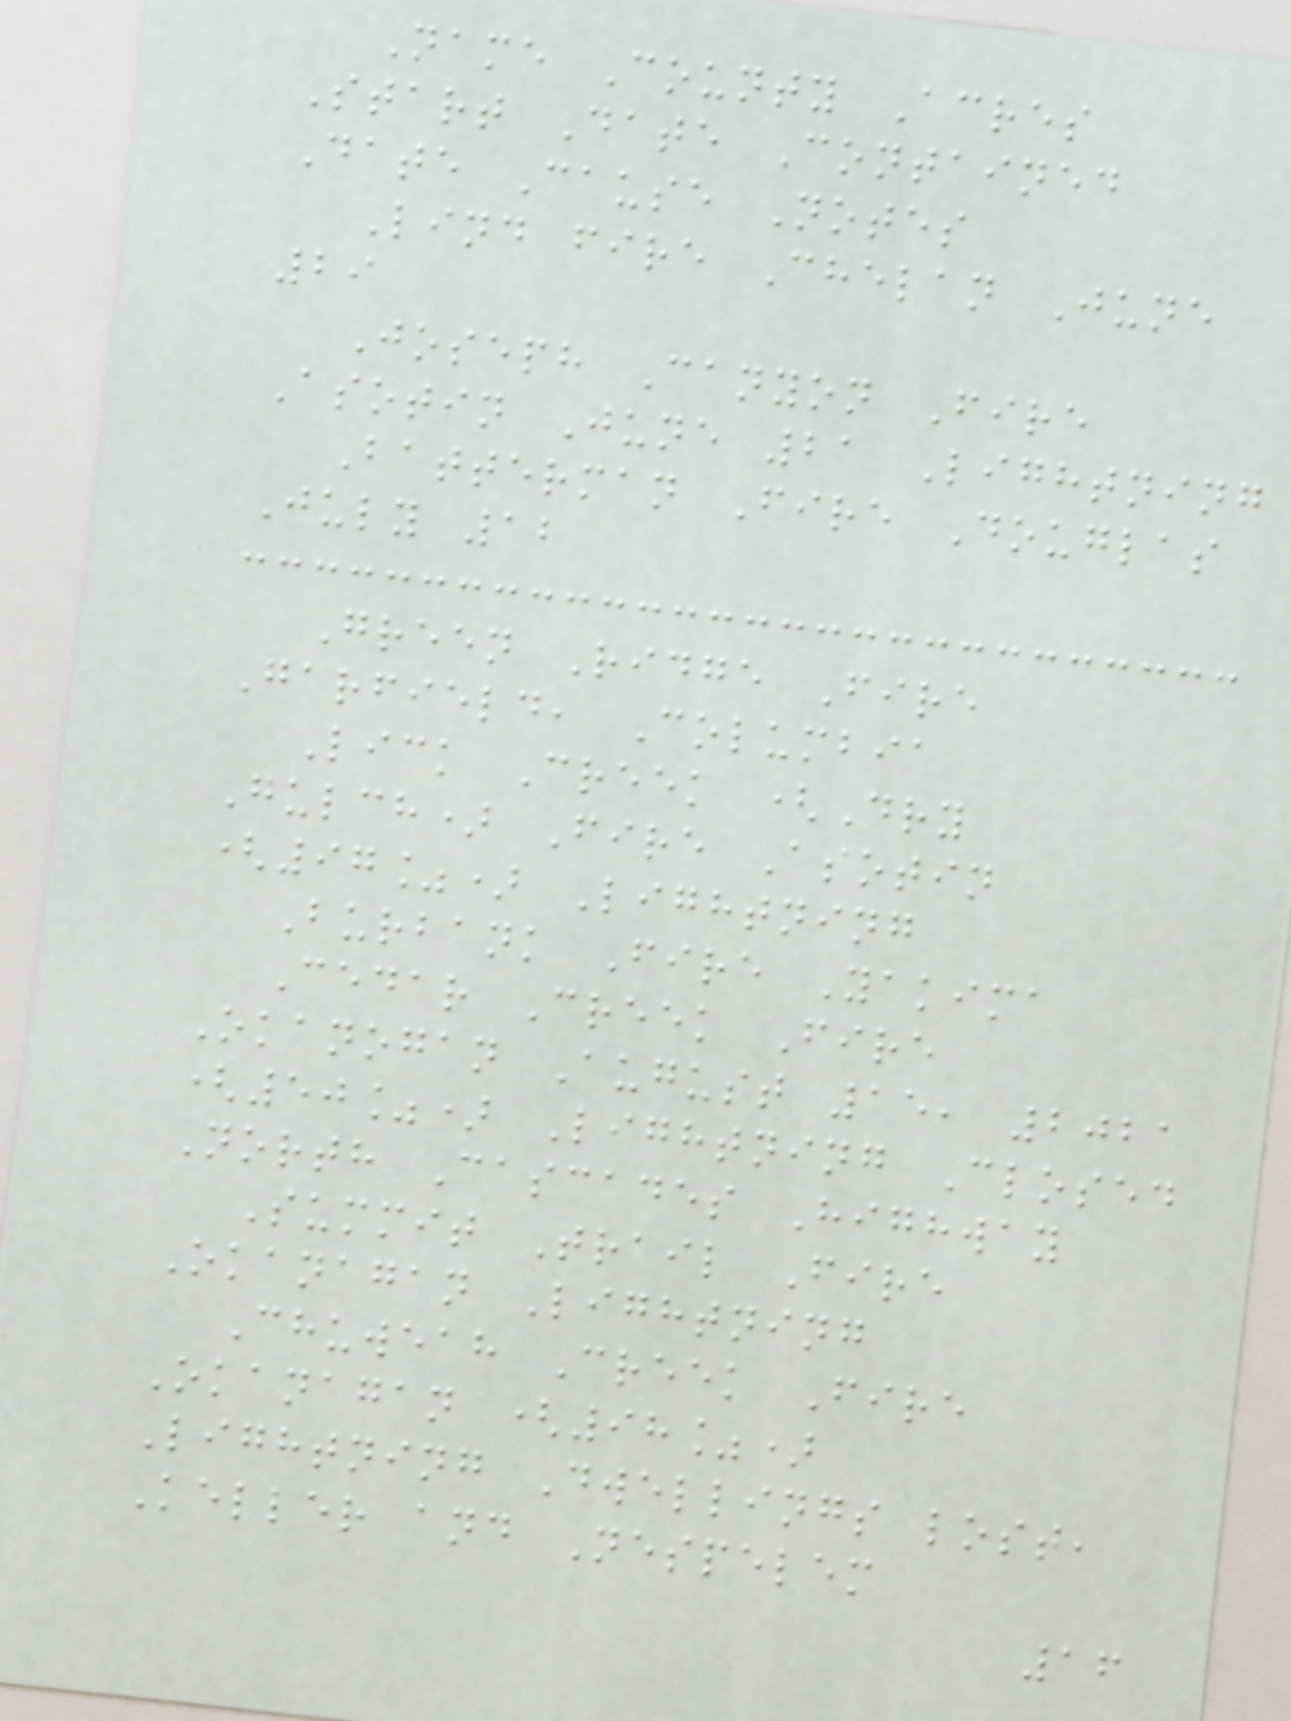Name County Acres
Start Date Contained
Date Cause Notes
Lind fire Chelan June
29
Joseph Canyon Fire
Asotin June 21 Lightning
Batterman Fire Douglas
July 12
Green Ridge Fire
Garfield, Columbia
Lick Creek (Dry
Gulch) Fire Asotin
(97%) Lightning
Burbank Fire Yakima
Cedar Creek Fire
Okanogan August 15, 2021
(50%) Lightning Closed
North Cascades Highway
Summit Trail Fire
Okanagan Lightning
Chuweah Creek Fire
Okanagan (98%)
Lightning Dwellings lost,
Keller and Nespelem
16
